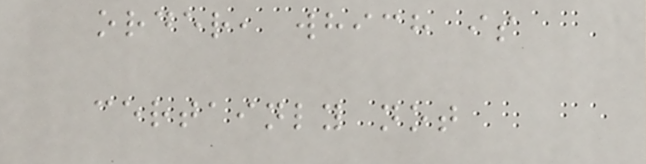order, which is
certainly not
